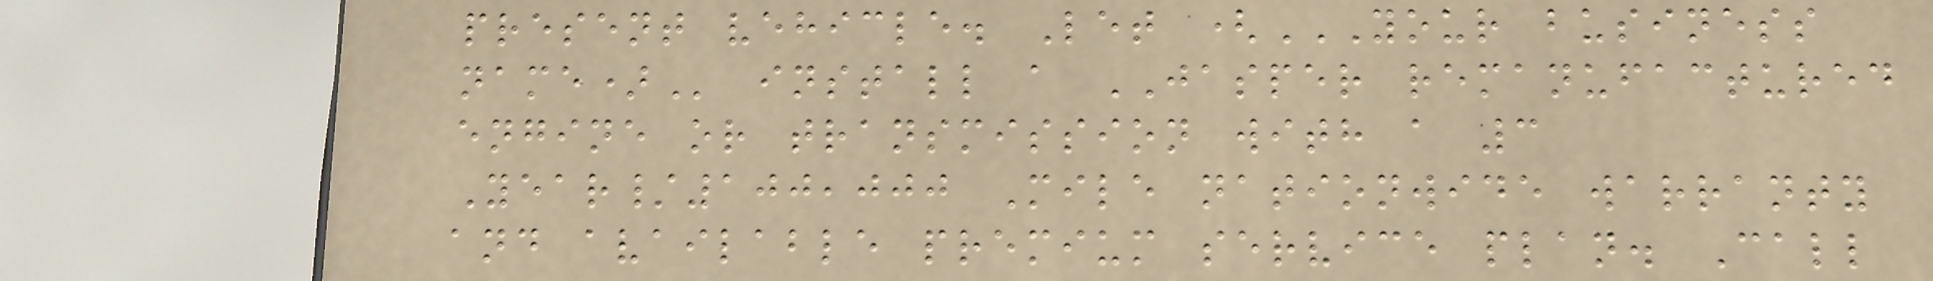present vehicle. Let (YOUR BUSINESS
NAME) install a JASPER remanufactured
engine or transmission with a 3
Year/100,000 Mile nationwide warranty
and available premium service plan. Call
